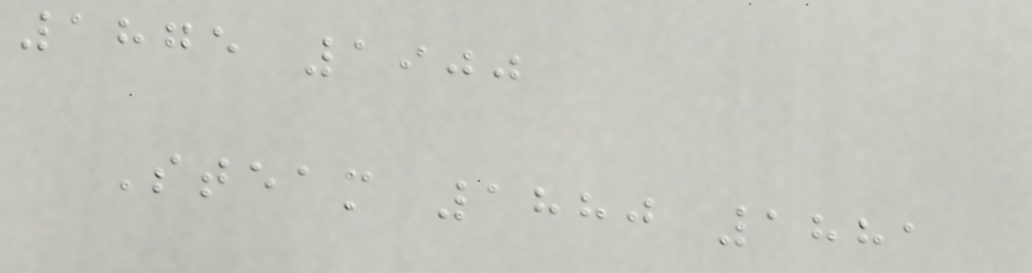1875 1900
Steam 1880 1881
